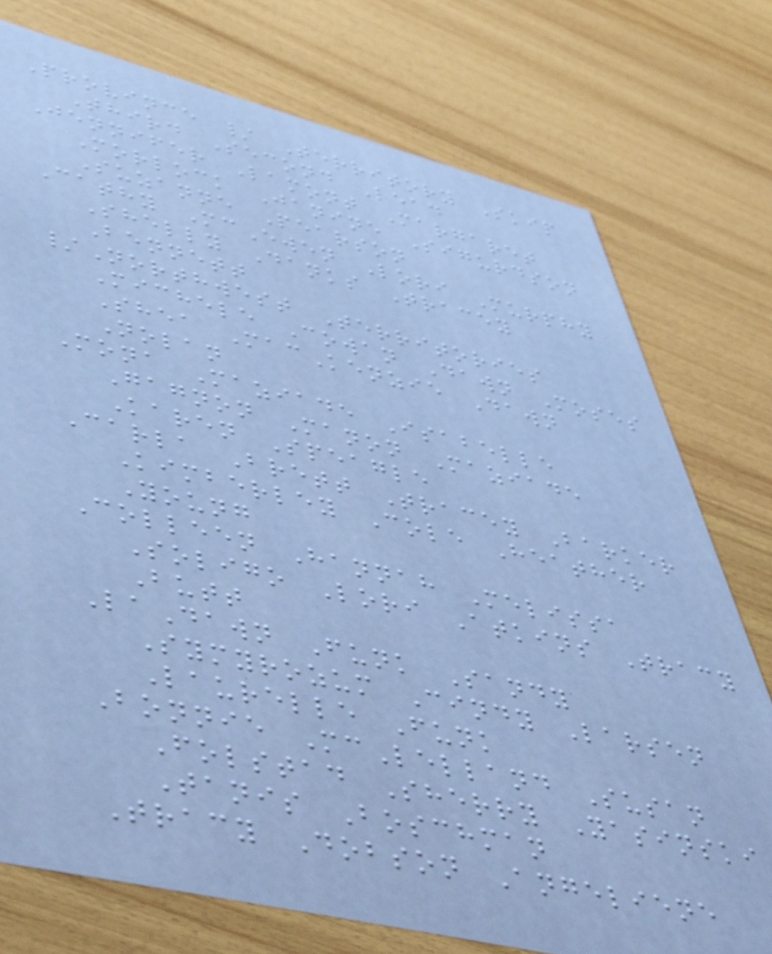Province / Territory Skip
Third Second Lead
Jennifer Lamont Margaret
Morlock Janine Sigurdson
Suzanne Pearson
Cathy McEwen Lori Murphy
Shelly Danks Tracey
Bennett
/Northwest Territories
Michele Cowan Dawn Moses
Shea MacKenzie Dawn
Nolan
Mona Maziade Isabelle
Gagnon Manon Maziade
Karen Speagle
Carla Brett Tracey Barker
Kimberley Cole Heather
Young
Colleen Hannah Melissa
Soligo Lori Atkins Tracy
Butt
LaDawn Funk Sandy
Symyrozum Cindy Larsen
Laurelle Funk
Bonnie McLelland Susan
Folstad Sherry Yasinski
Tanis Boschman
Tracy Dobson Angeliene
